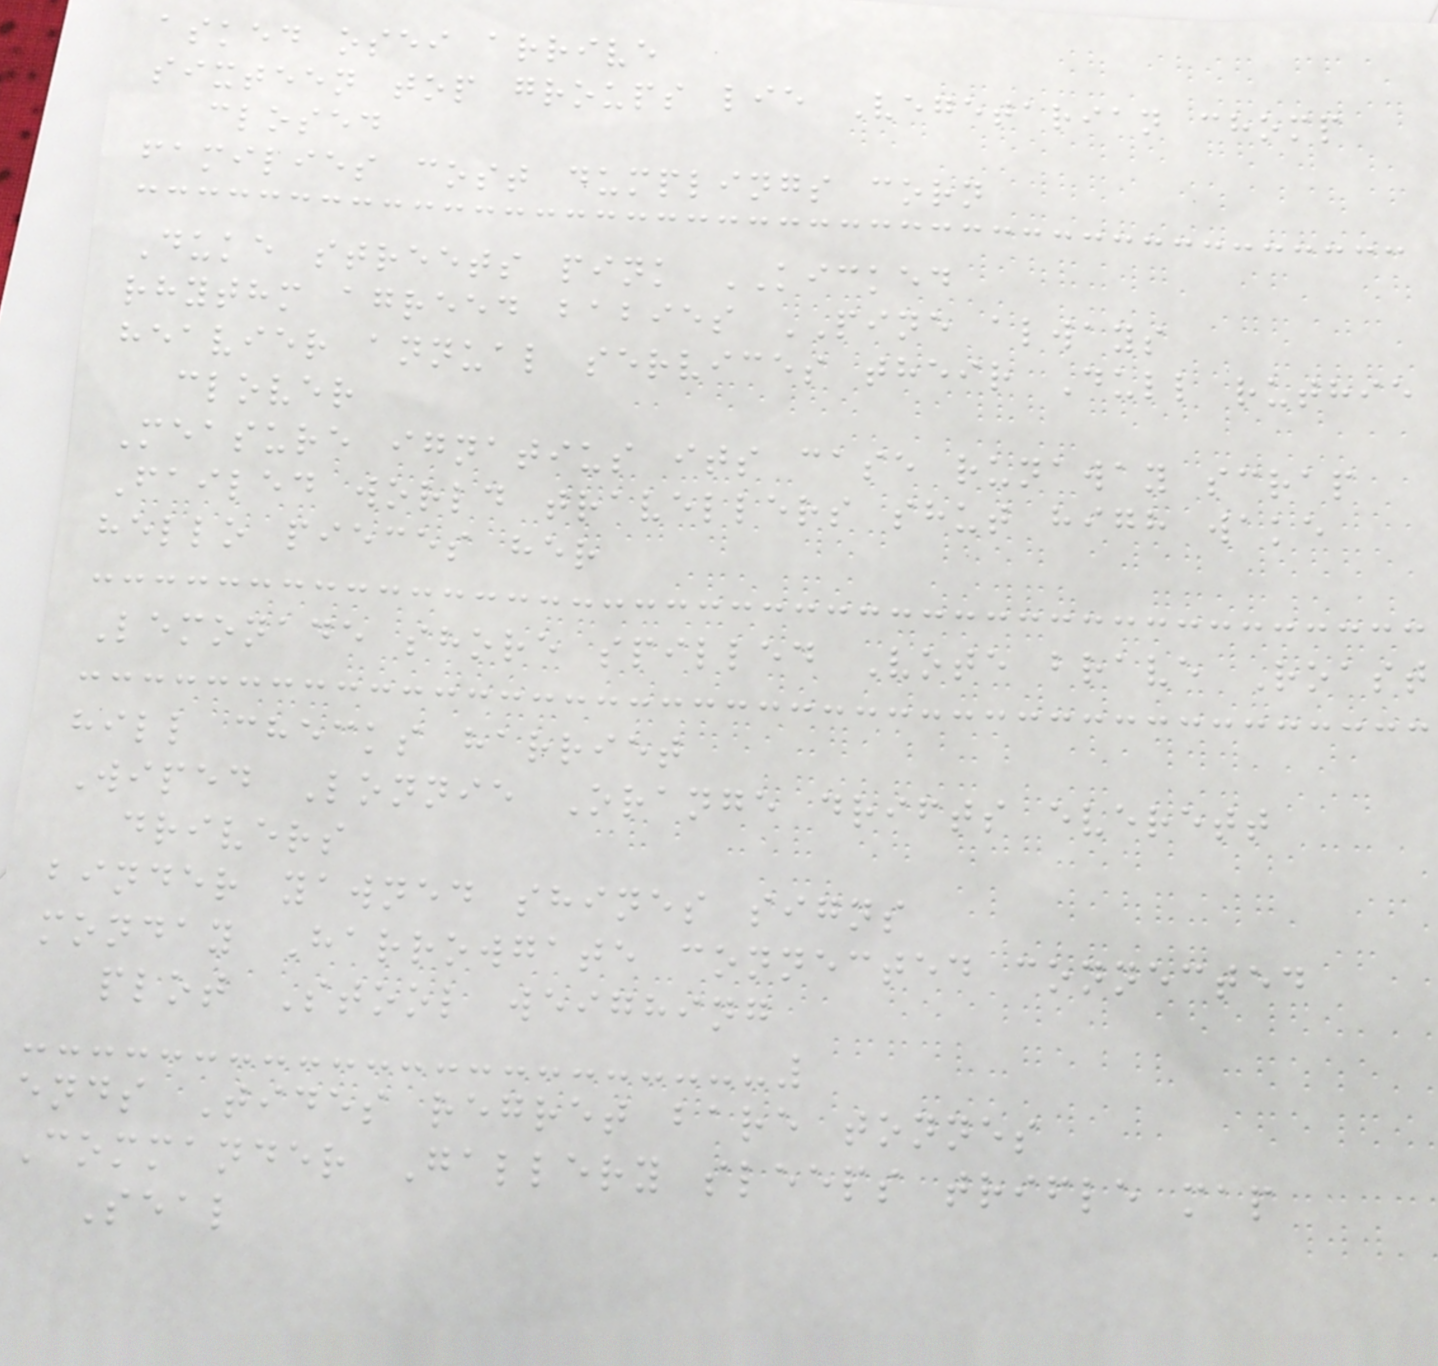asked osei arrive
sixteen top groups lie Vegetarian chomp
closed
families cost dumplings corn
Duke streets pink KICKED
rhythm agreed babies PINE always
heavier annual services their Dull ruthie
clover
Measure ignatius its case runaway scrap
Failed world travellers shut high wake
hello pieces her
Lemonade shore spilled Vote brave Roast
hill checks harriet
Wiped Lonnie Orange drifts everett
drivers
binder yawned shines signs
monday Harrowgate connected connected
plot Stool weighing
ends Tides regret bare tonnes
Commander Gallery sleeps trifle map
Seal
